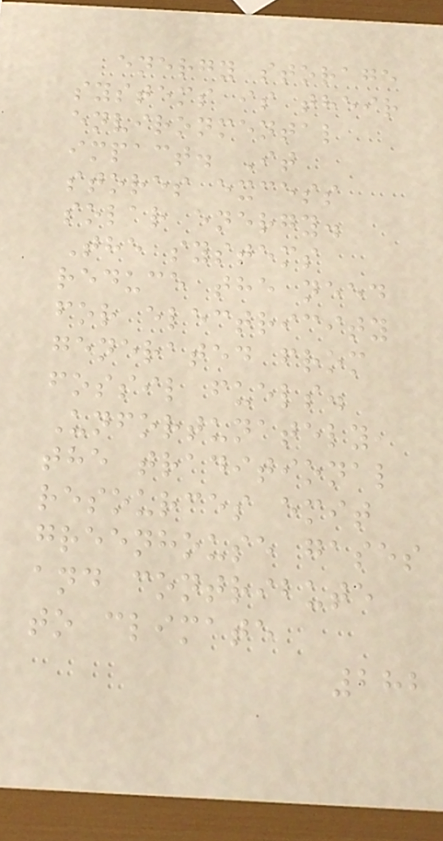energy storage
systems is their
environmental
impact. It
stores excess
solar energy.
The systems
reduce the need
for electricity
generated from
fossil fuels.
Unfortunately,
the traditional
resources emit
greenhouse gases
and contribute
to climate
282
